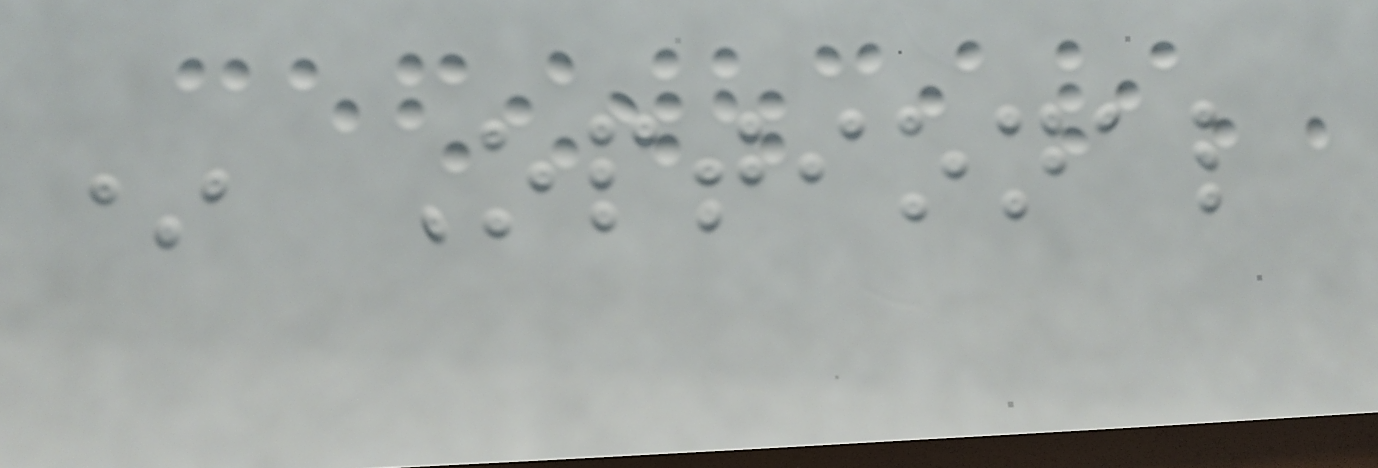* Optional
